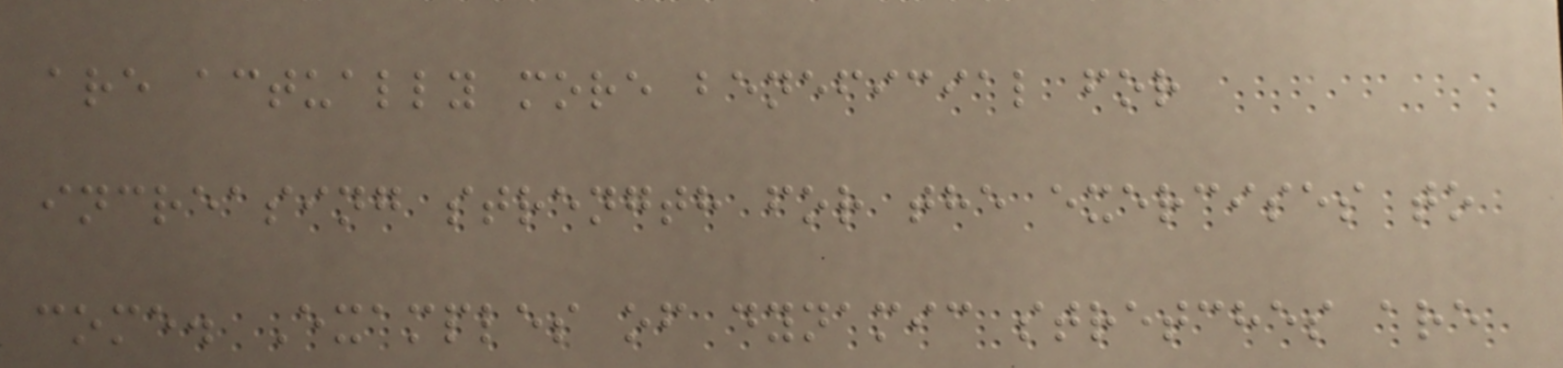are actually more beneficial for
increasing strength for the exercises to
come. Examples of dynamic stretches are
